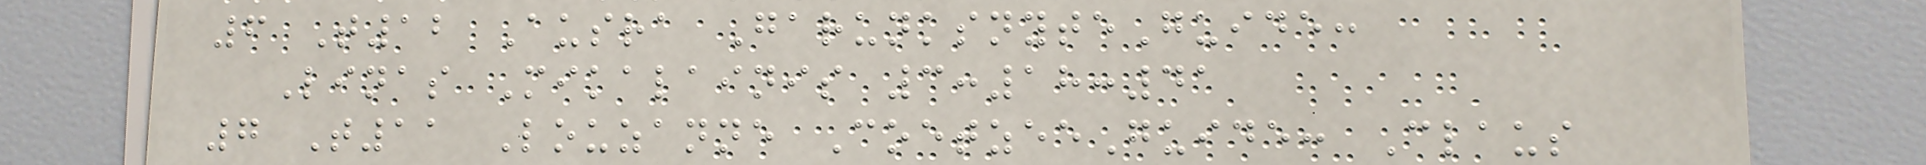6 T12 Ausra GarunksnyteGuide:
Linas Mikalainis 3:18:41
7 T11 Louzanne CoetzeeGuide: Claus
